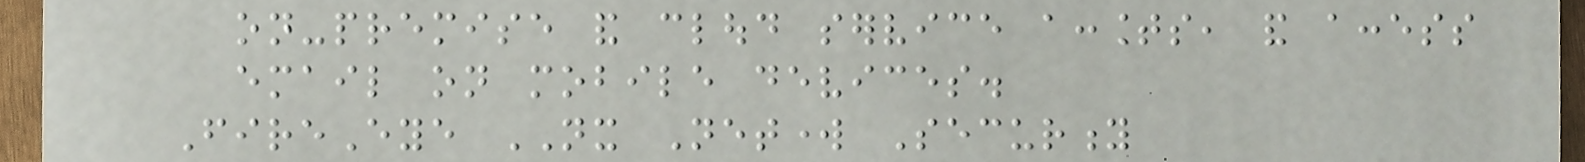on-premise and cloud service accounts, and access
email on mobile devices.
FireEye NX Network Security
